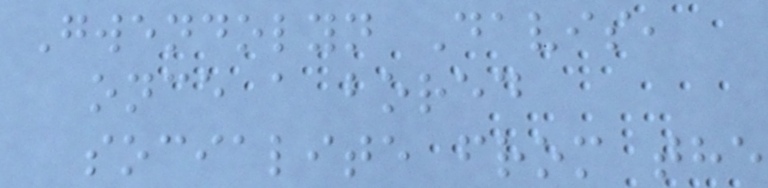Gwendolyn Davis,
once a bored
socialite from the
